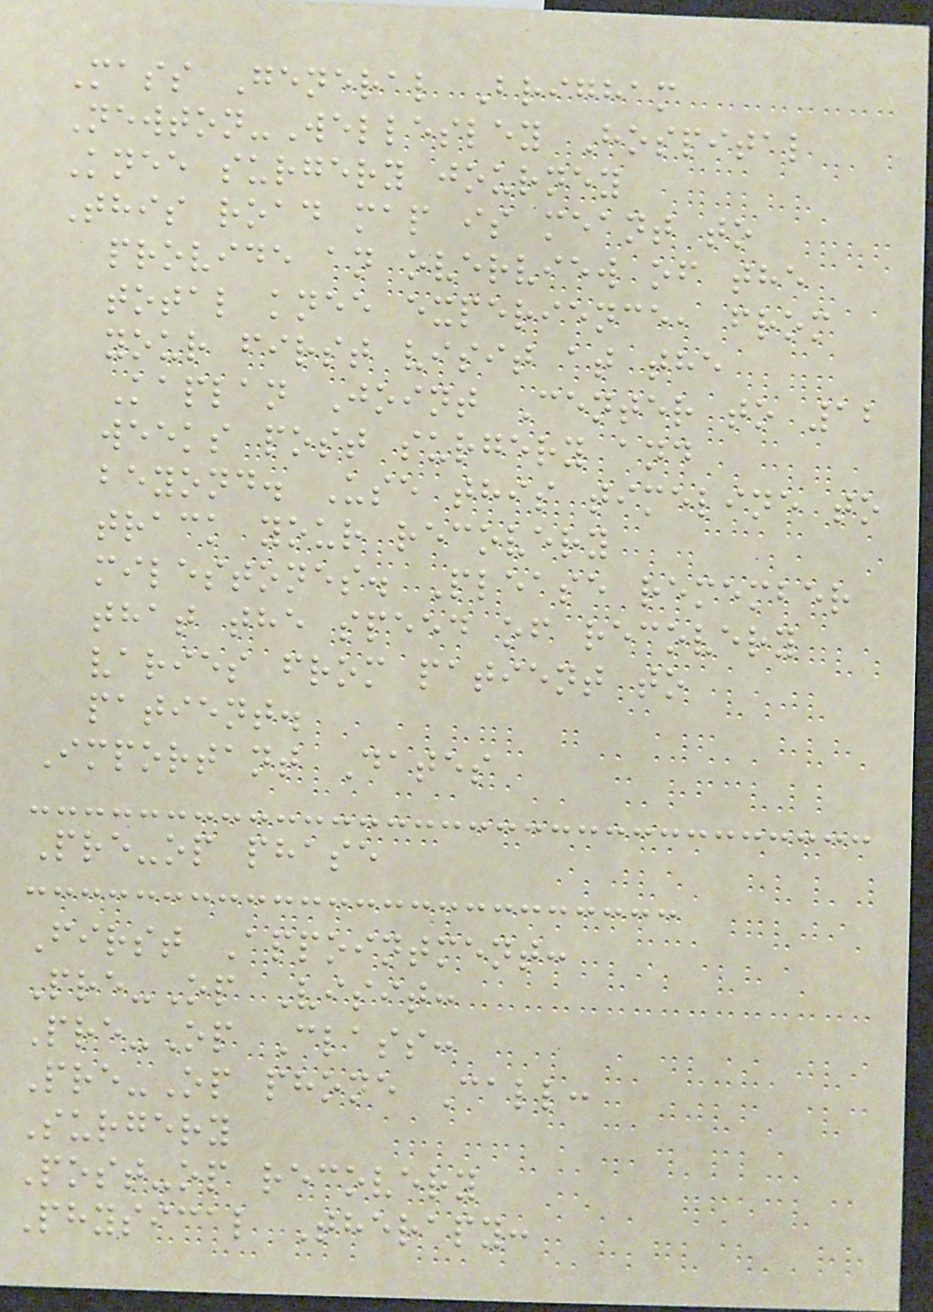Mass General Brigham
Newton-Wellesley Hospital
Knee surgery journey
This road map is meant to
provide an overview of the
total knee experience, from
your first visit at the
Kaplan Joint Center to 12
weeks post surgery and
beyond. Use this timeline to
track your recovery
milestones. Please remember
that the speed of recovery
varies from patient to
patient.
Important Dates
Pre-op phase
First Appointment:
Pre-Op Visit:
Pre-Op Class:
Pre-Op phone Call:
Surgery
Post-op recovery
Physical Therapy:
